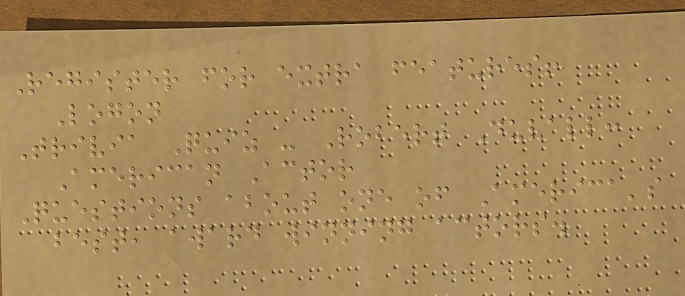Register for extra features!
Logon
Trivia Quiz - Robert Duvall:
American Actor
Questions about one of America's
best, award winning actors.
